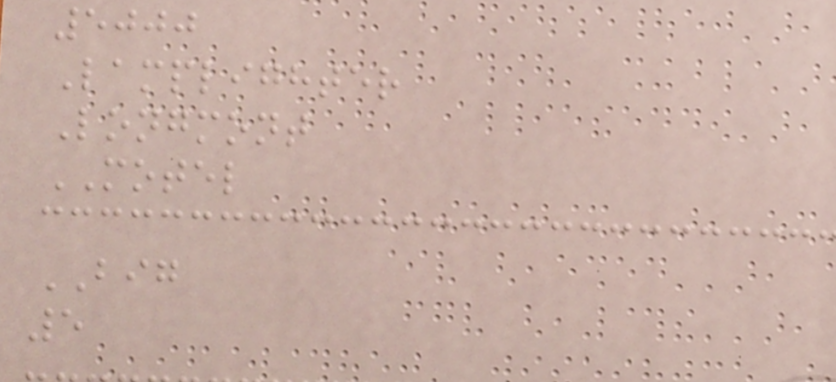5000
Lamplighter
Longmont
MOTEL
BIG
5
